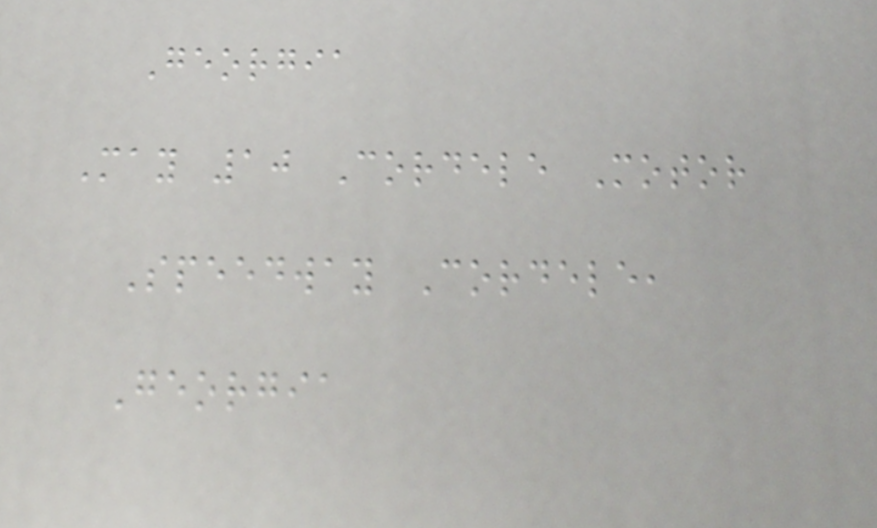Georgia
May 10 Cordele Motor
Speedway Cordele,
Georgia
